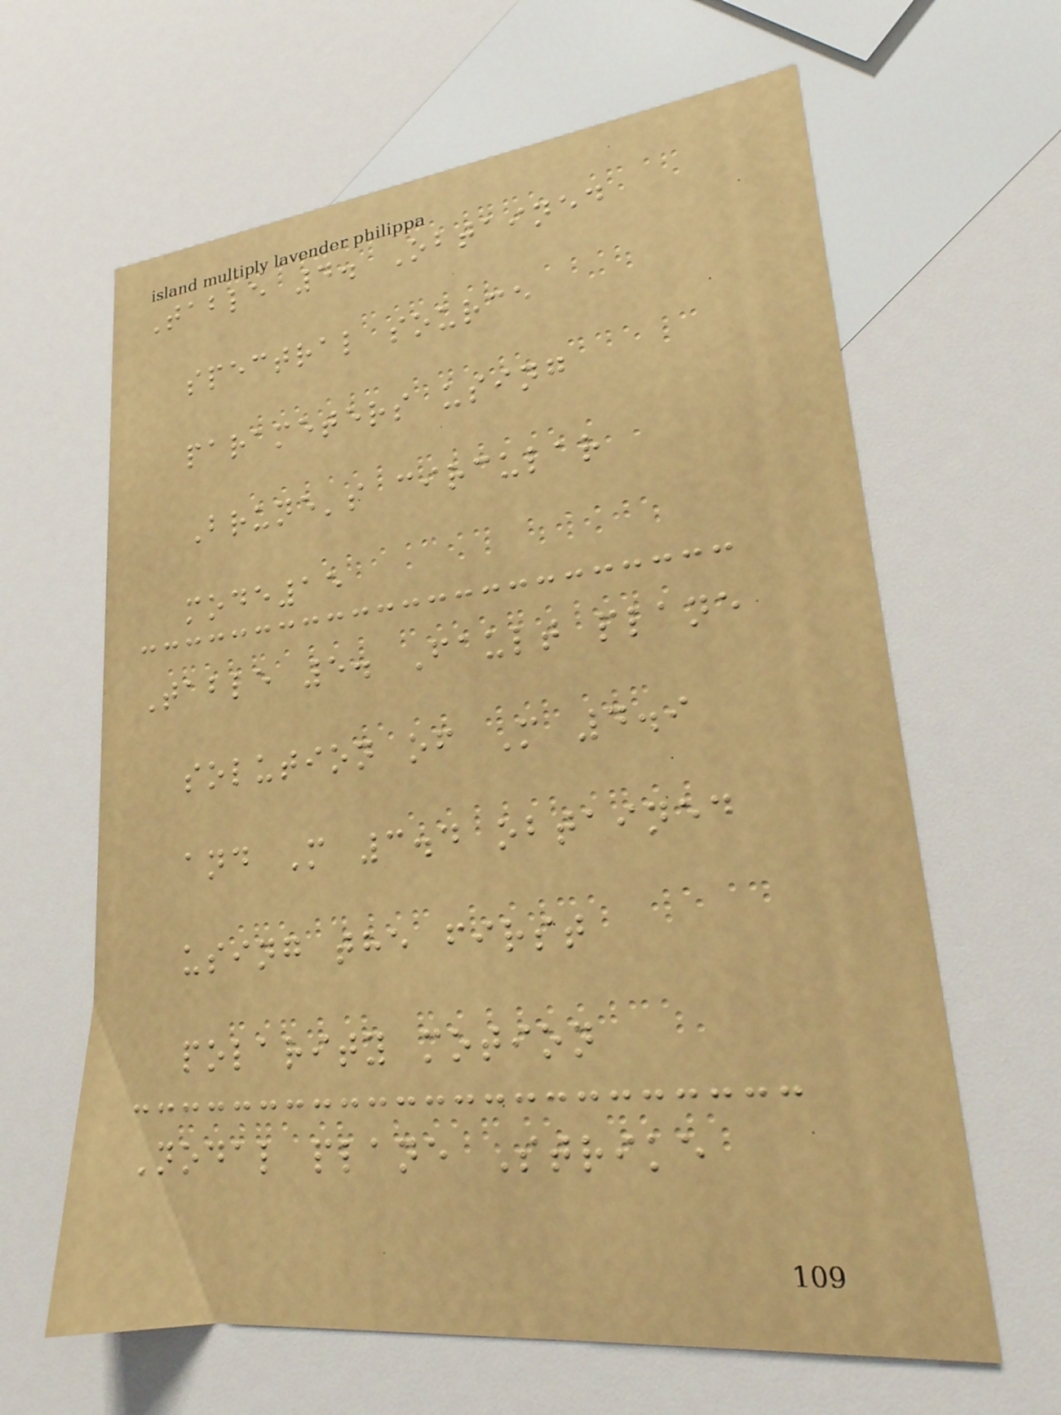Table 4. Obtained
spectral source
parameters using
Brune's circular
mode15
Table 5. Fault plane
solution of M 4.9
and M 3.4 obtained
using the first
polarity motion
Nodal plane Strike
